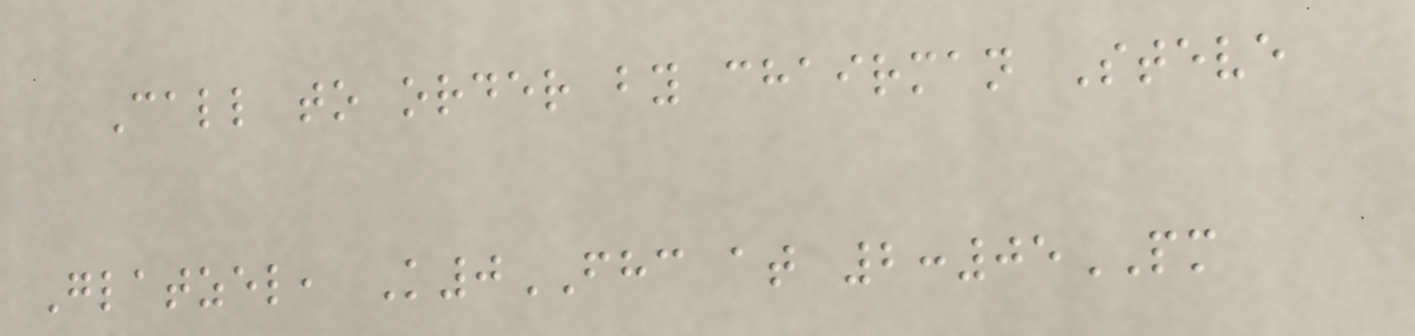Call to order by chairman Steve
Glatzel, K0FHC at 2:05PM
